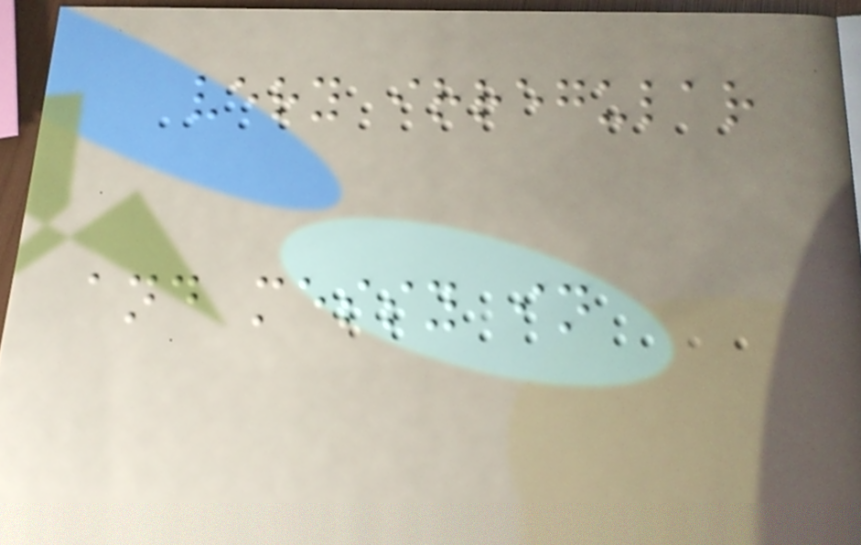very irregular
and messy in
